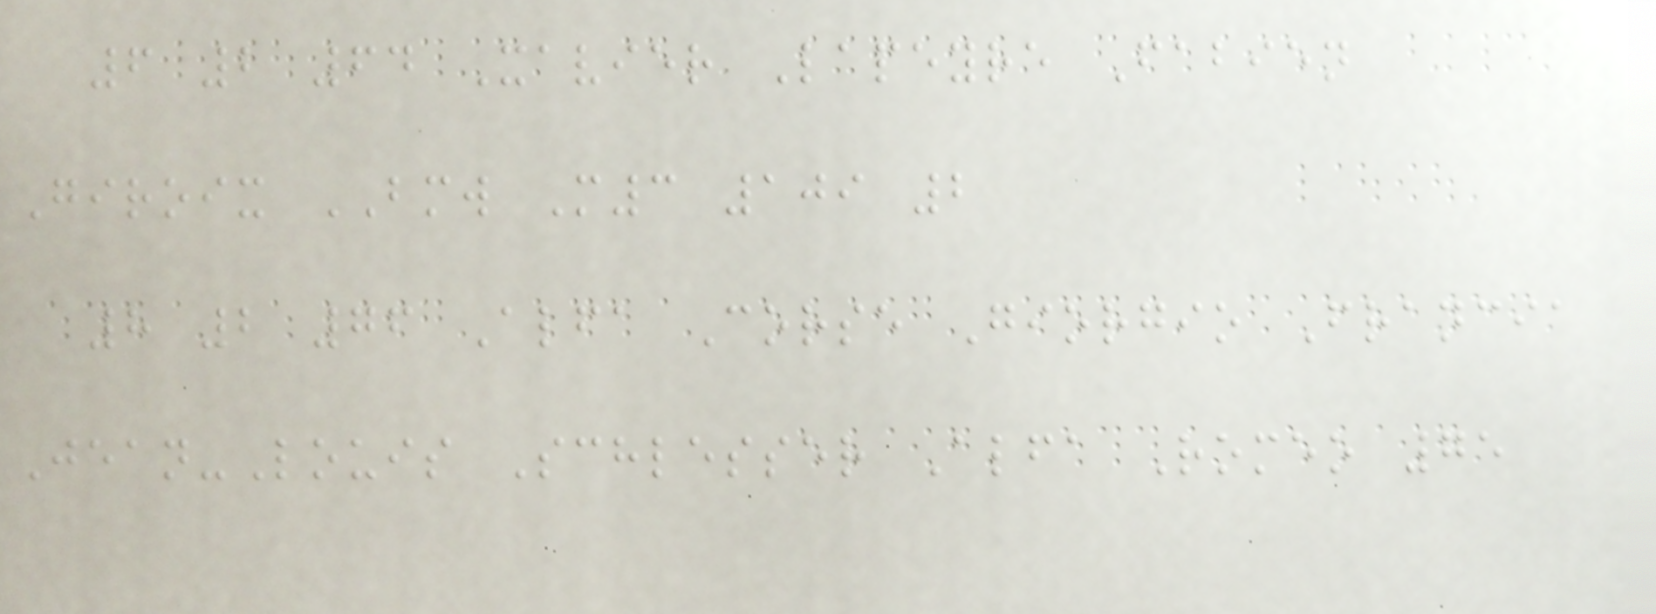6 2 64 Xavier Lapeyre Fabien
Giroix BMW M3 109 2
8 2 76 Alfa Corse Giorgio Francia
Jean-Louis Schlesser Alfa Romeo 75
